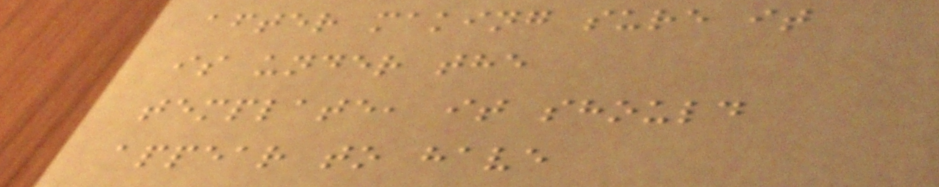after making sure it
is under the
template, it should
appear to have
